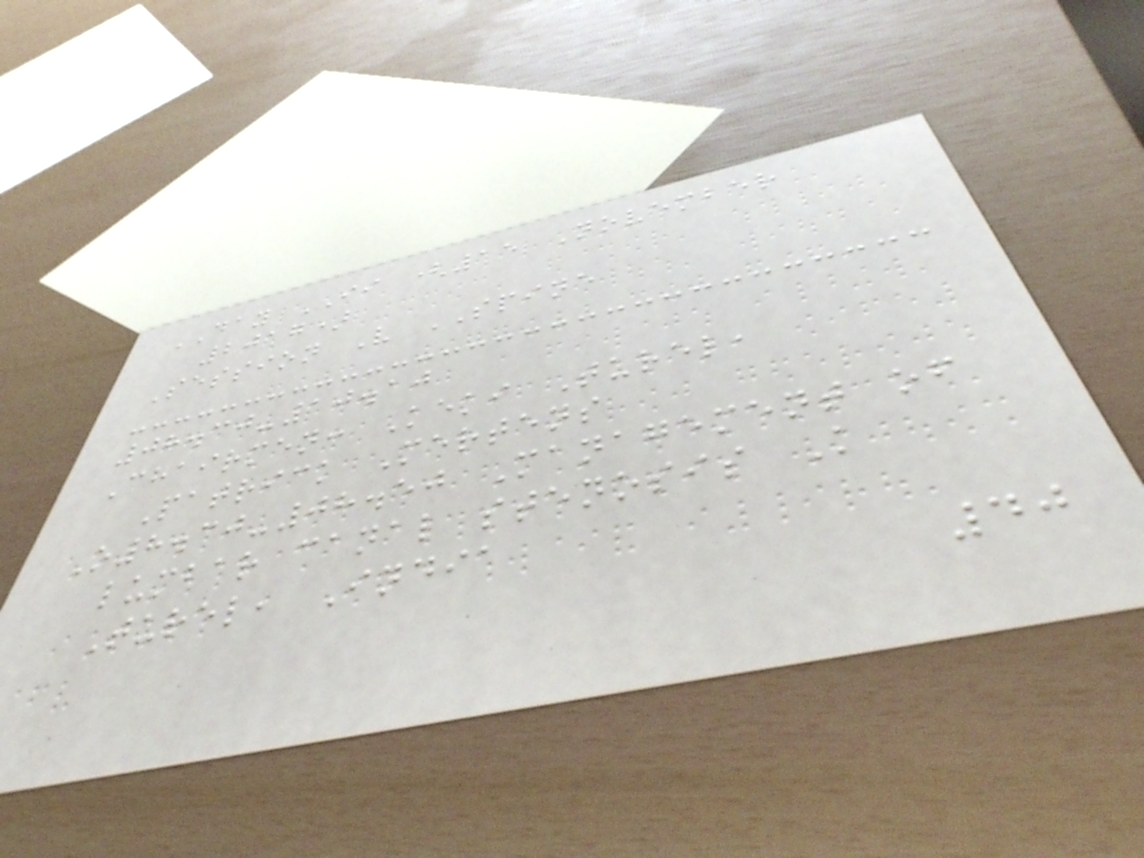DAY II (15 November
2017)
Session V SPINE
08.30-10.10
Chairmen: Keki Turel,
Patrick Mertens
O8.30-08.50 Management of
lumbar canal stenosis K
Turel, India
40
